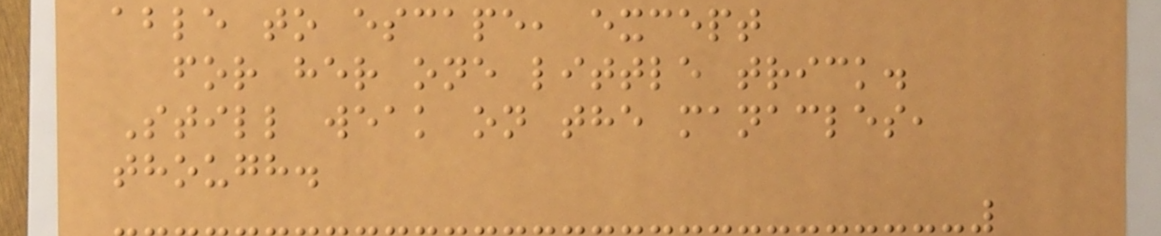able to escape, except
for her one little trick.
Still weak on the manacles,
though.
